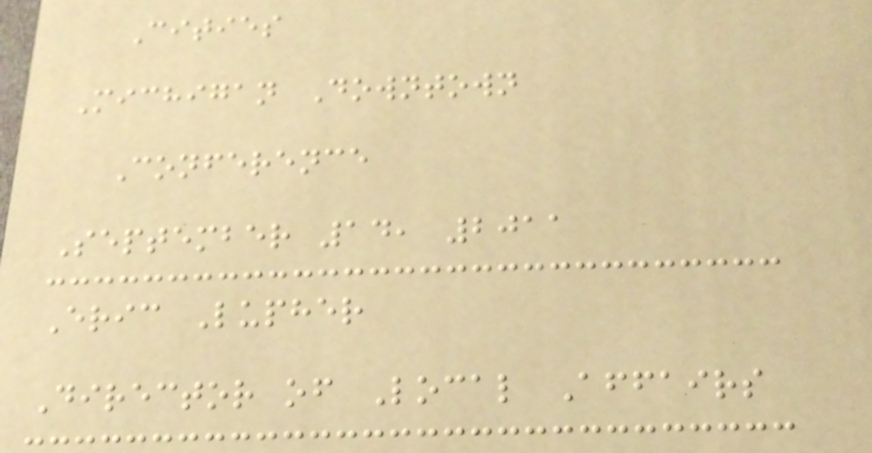Cities
Michigan Downtown
Conference
September 14, 2011
Eric Lupher
Director of Local Affairs
